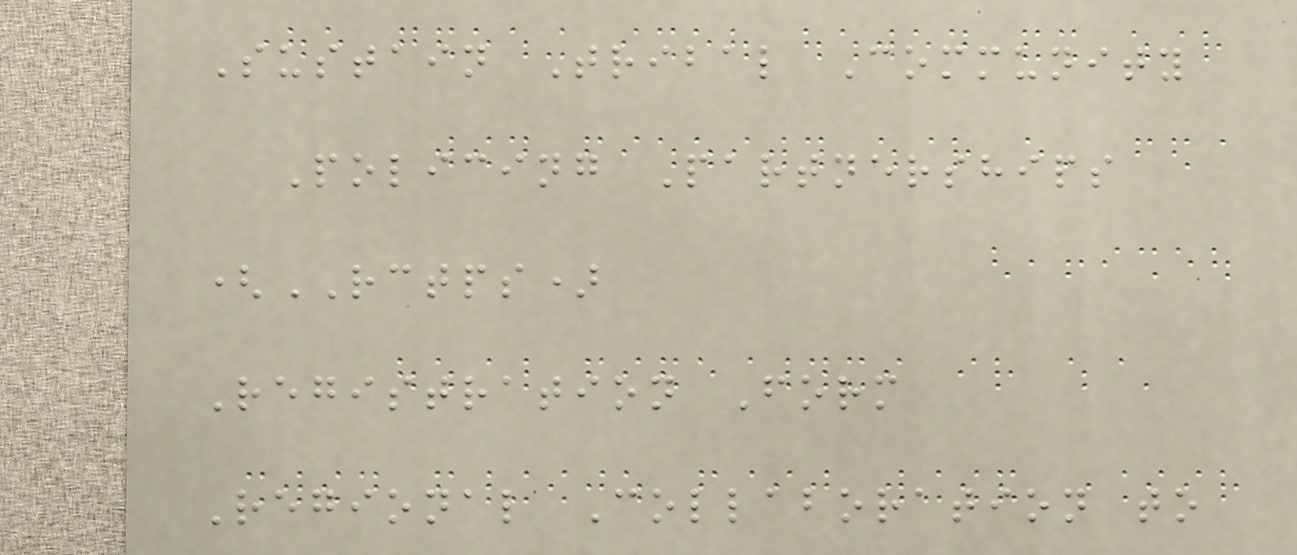Sustain Tribal Community
Policing Partnerships
(RCTPS)
Registration Form
Regional Collaboration to
